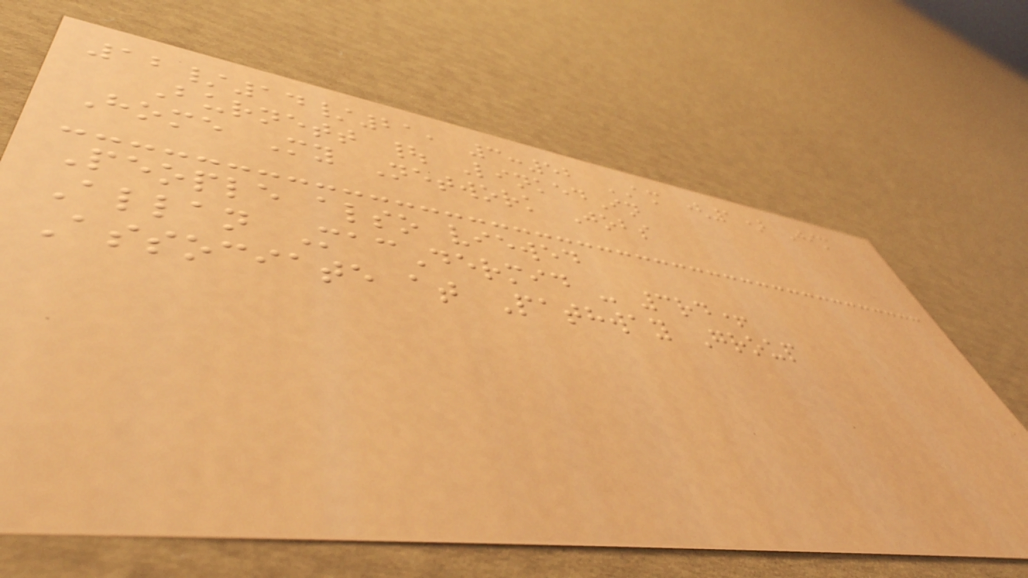12/14/21, 3:52 AM (1) Jim
Burnett | LinkedIn
Home My Network Jobs
People also viewed
Allan MacDermid - 3rd+
Associate at Pathway Group
